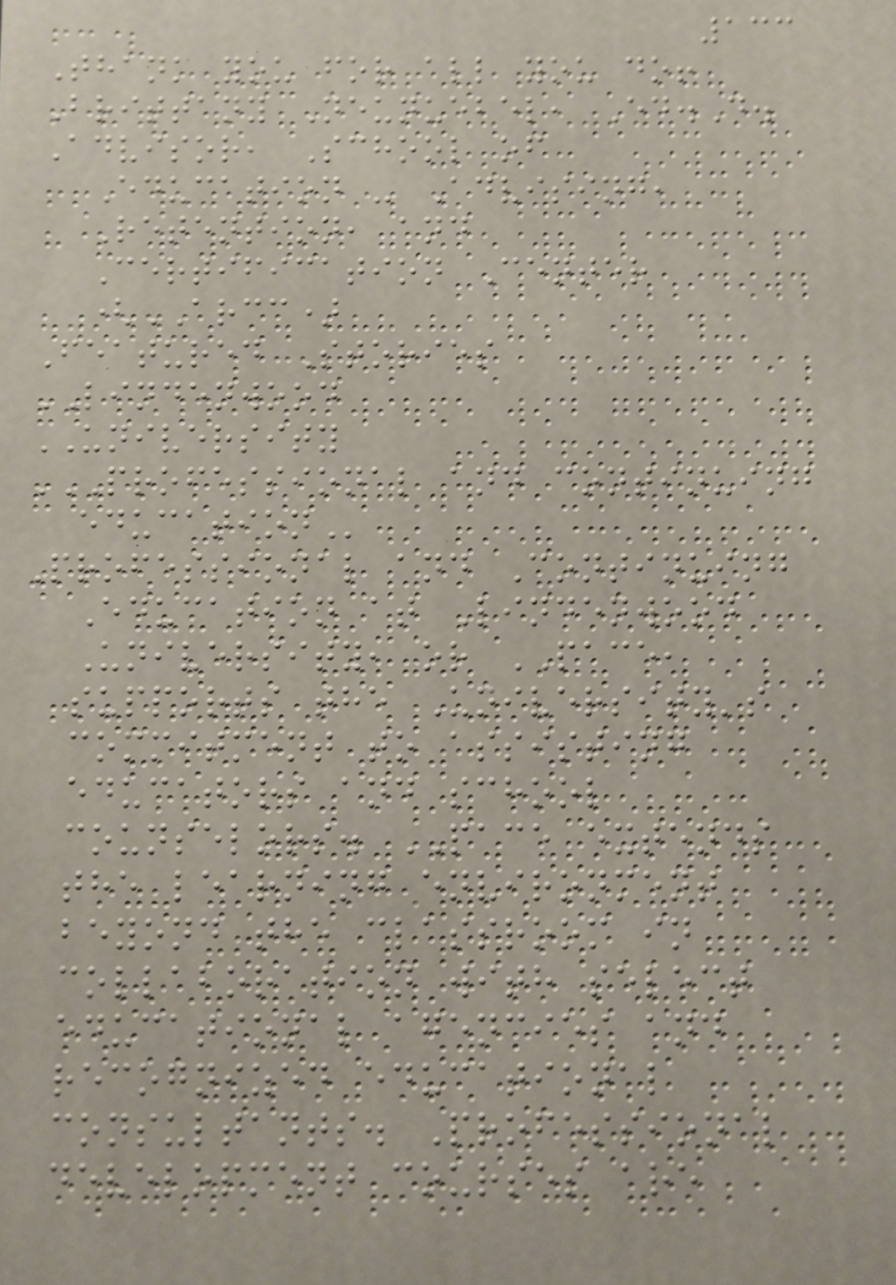133
Thank you for all you do!
Brittany Neunuebel, Ed.D.
Advisor, School of
Education - Advising,
Retention, and
Certification Center
(ARCC)
Featured Stories
LINDENWOOD
UNIVERSITY
PROFESSIONAL AND CONTINUING
EDUCATION
Professional and Continuing
Education at Lindenwood
University, or PACE,
supports the University's
commitment to assisting
educators and school
counselors. PACE extends
the learning environment
beyond the classroom in
collaboration with select
educational agencies and
recognized educational
consultants. Professional
development courses are
